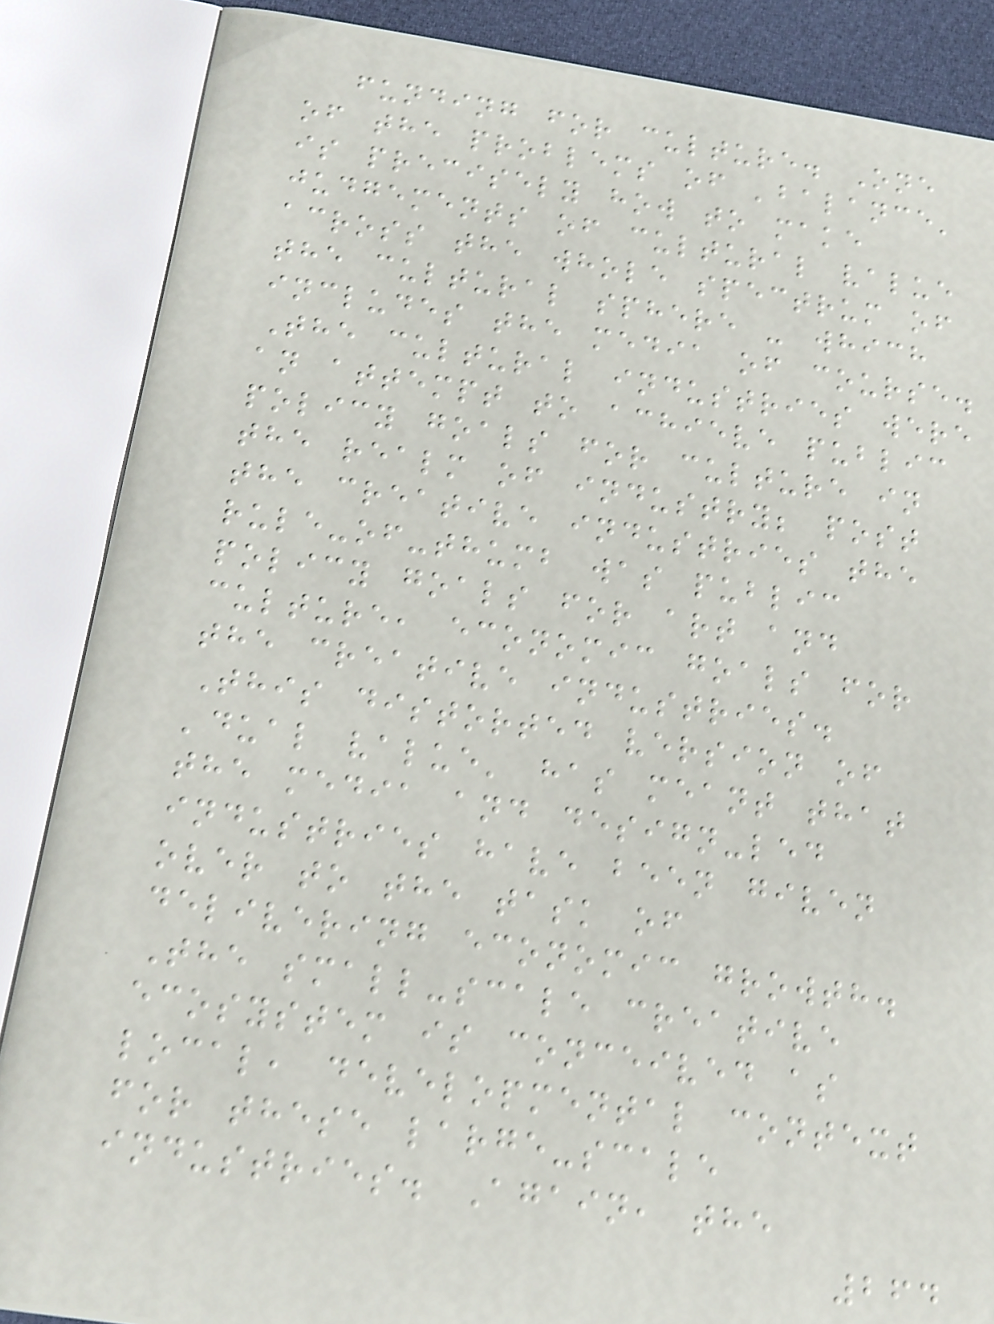funding for culture. One
of the problems of 'balance'
is precisely how to make
judgements of cultural value
across the whole spectrum of
the cultural sphere - which
includes the media of course.
The cultural industries were
an attempt to achieve public
policy goals for culture in
the realm of industry; post
the creative industries the
rule-of-thumb was public
policy goals for art and
culture, economic goals for
the creative industries.
This distorted version of
'dual value' has meant that
the media and design-led
industries have been given
over to the task of
delivering economic growth.
The small-scale creative
ecosystem is conceived as
local, developmental context
for these large-scale
industries. Again, the
264
